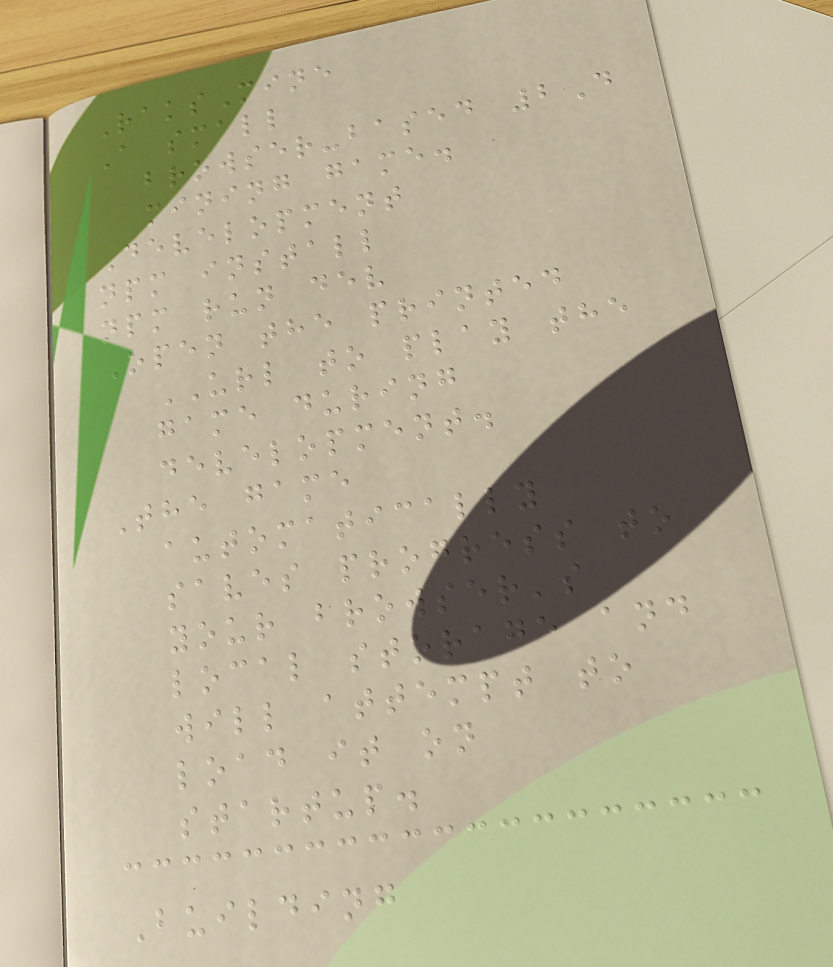RaksMine
A small
browser-based 2D
mining game.
Development
npm install
npm run dev
Open the printed
URL to play the
game during
development.
The game
automatically
saves progress to
your browser's
local storage and
will attempt to
load it on
startup.
Building
